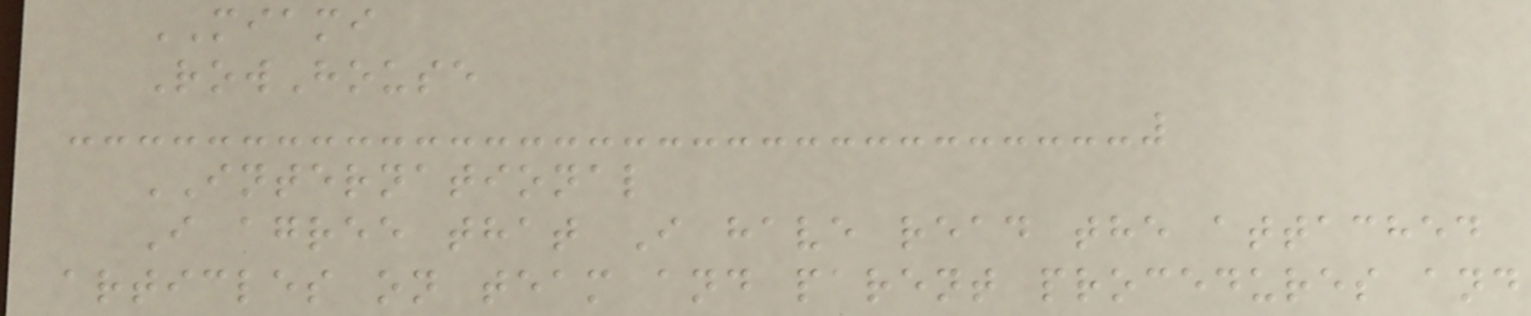MIAMI
RowHouse
INTERNATIONAL
I agree that I have read the attached
articles on team and parent procedures and
